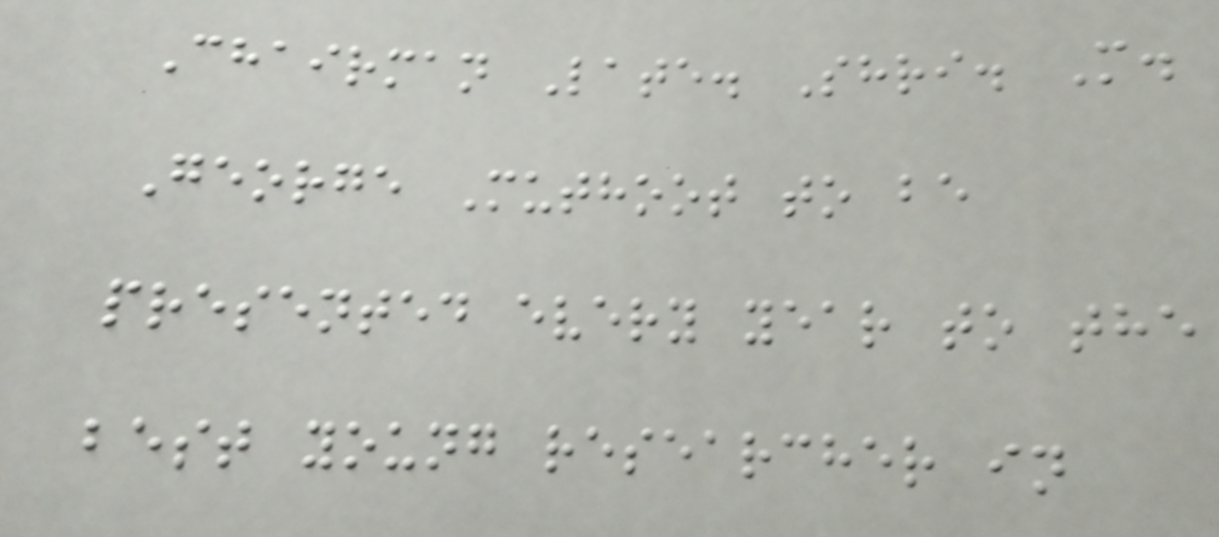Chairman Late. Shri. M.
George Muthoot to be
presented every year to the
best young researcher in
